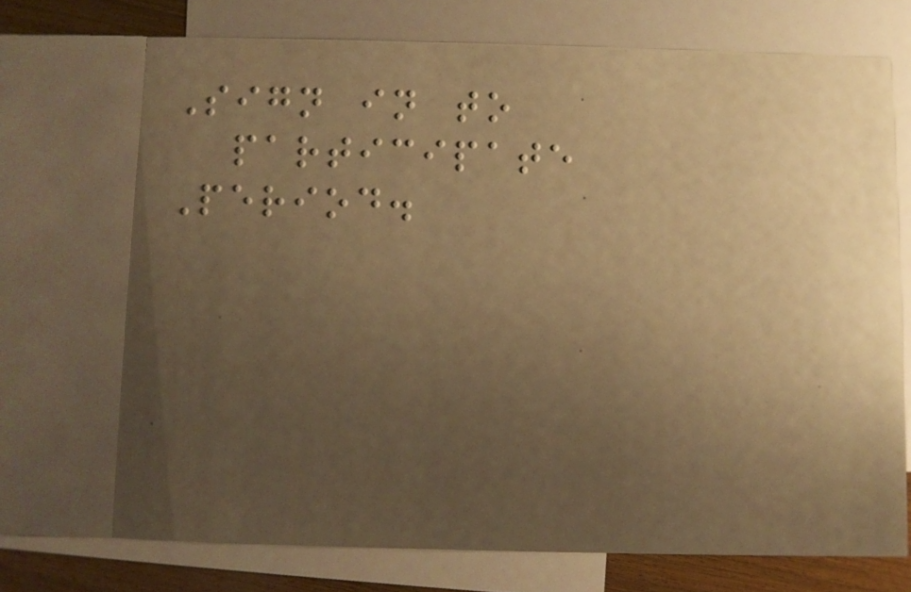Sign in to
participate
Period.
